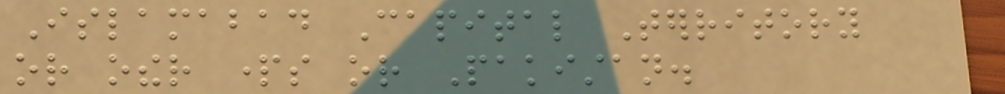Islamabad Capital Territory
or other parts or Pakistan.
